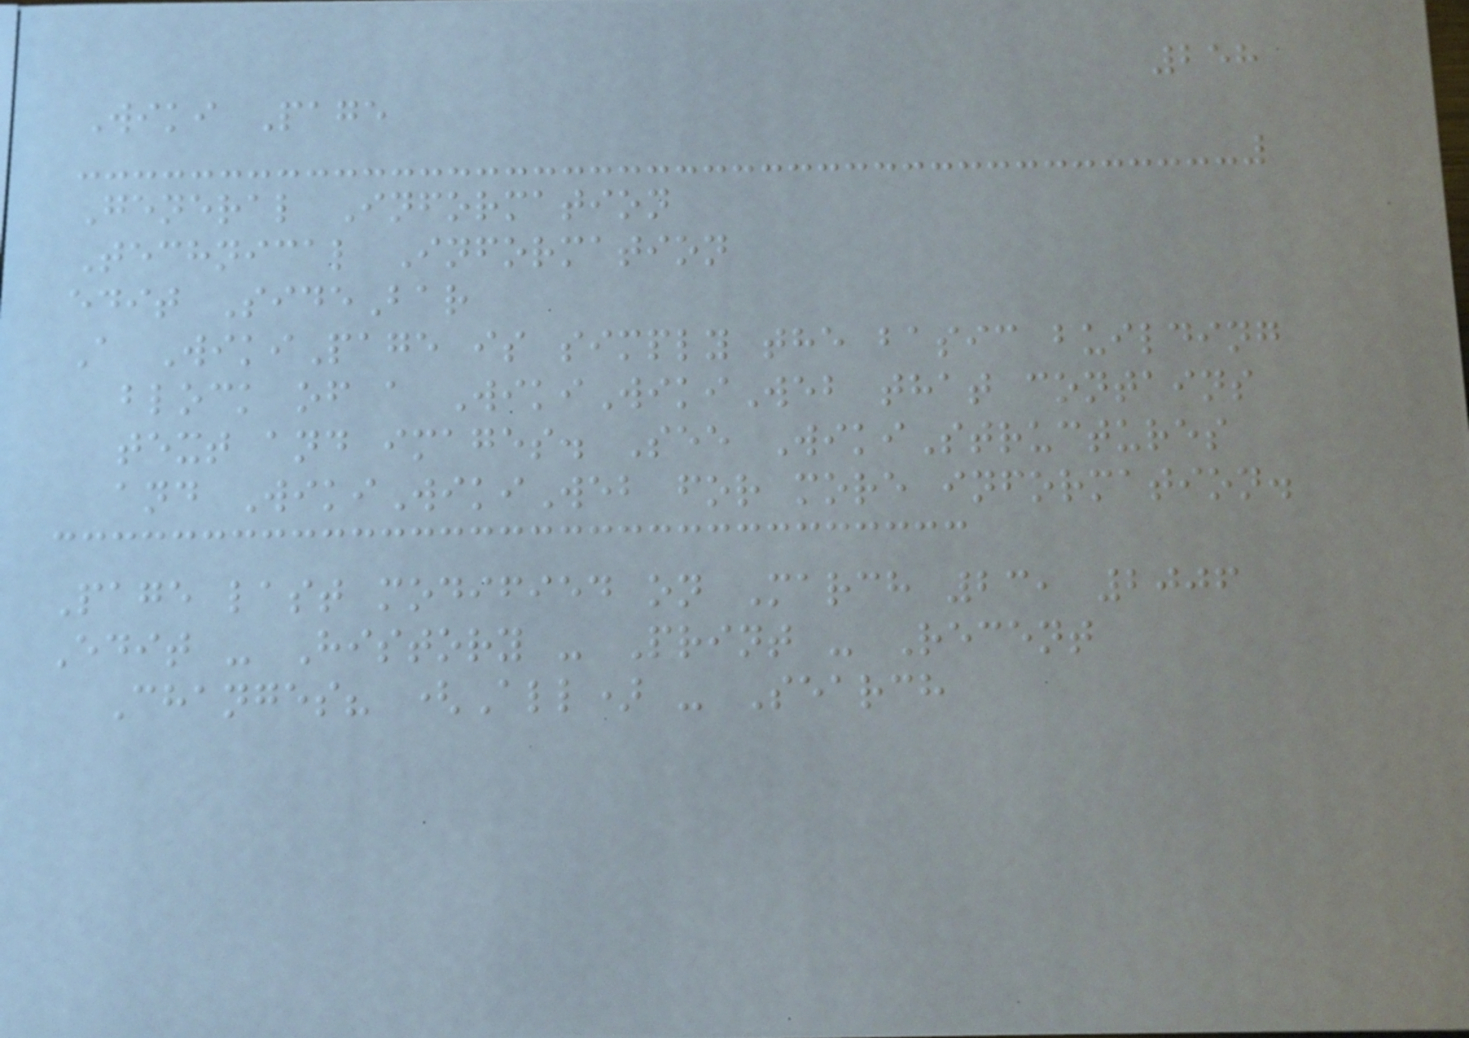258
Wiki Page
General Information
Technical Information
edit SideBar
A WikiPage is simply the basic building
block of a WikiWikiWeb that contains
text and images. See WikiStructures
and WikiWikiWeb for more information.
Page last modified on March 23, 2006
Edit - History - Print - Recent
Changes? (All) - Search
